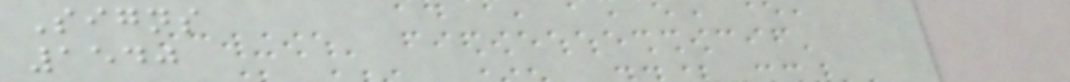Signs
1540
